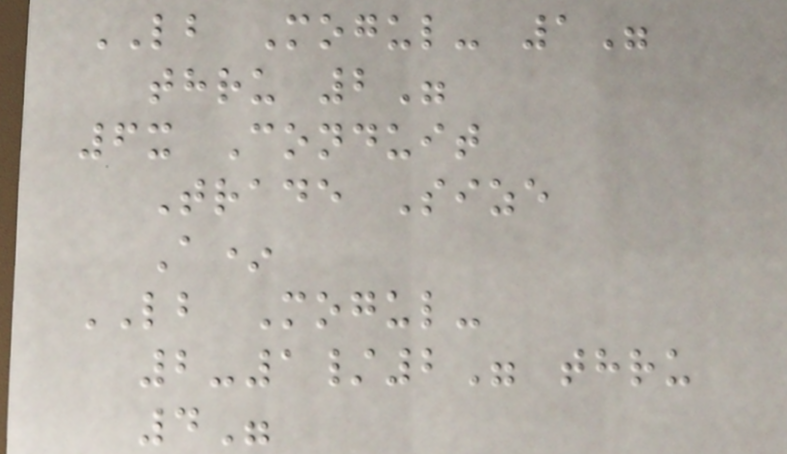LB Mogul- 1"
thru 2"
6x Conduit
Trade Size
A*
LB Mogul-
2-1/2" thru
4"
